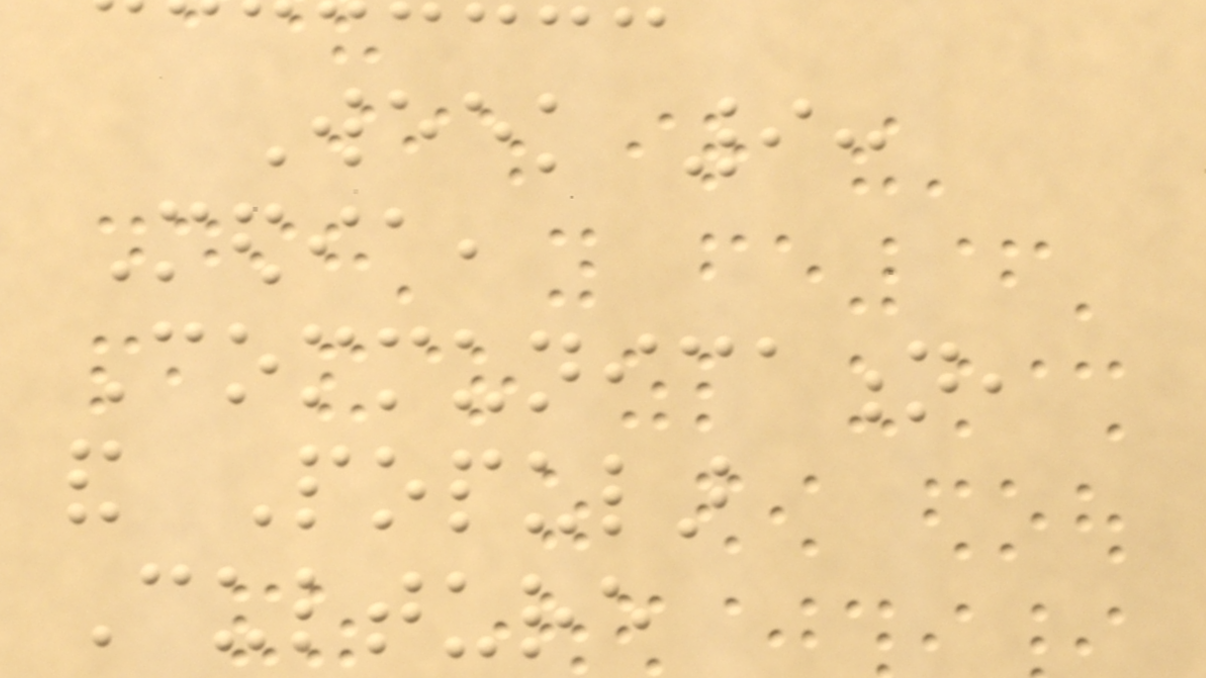Week 9:
Media,
Communication,
and Popular
Culture
